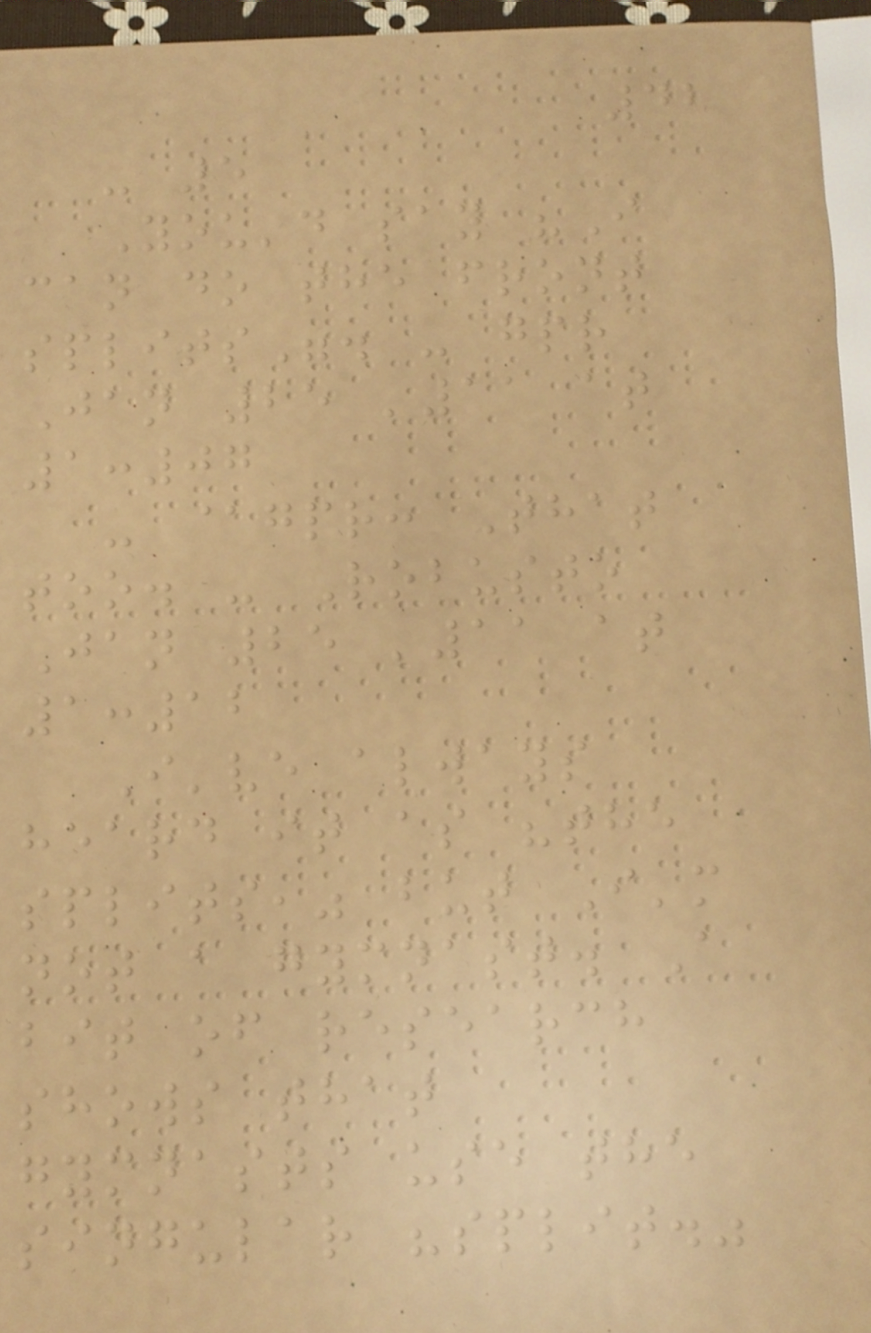42
- 5
You'd say "I
can do the front
splits". - gpr
Jan 25 '11 at
1:07
- @gpr: That
too. - Robusto
Jan 25 '11 at
1:12
I've always
heard it as "the
splits," but I'm
not a gymnast. A
bit of research
shows that
gymnasts use the
singular "split."
